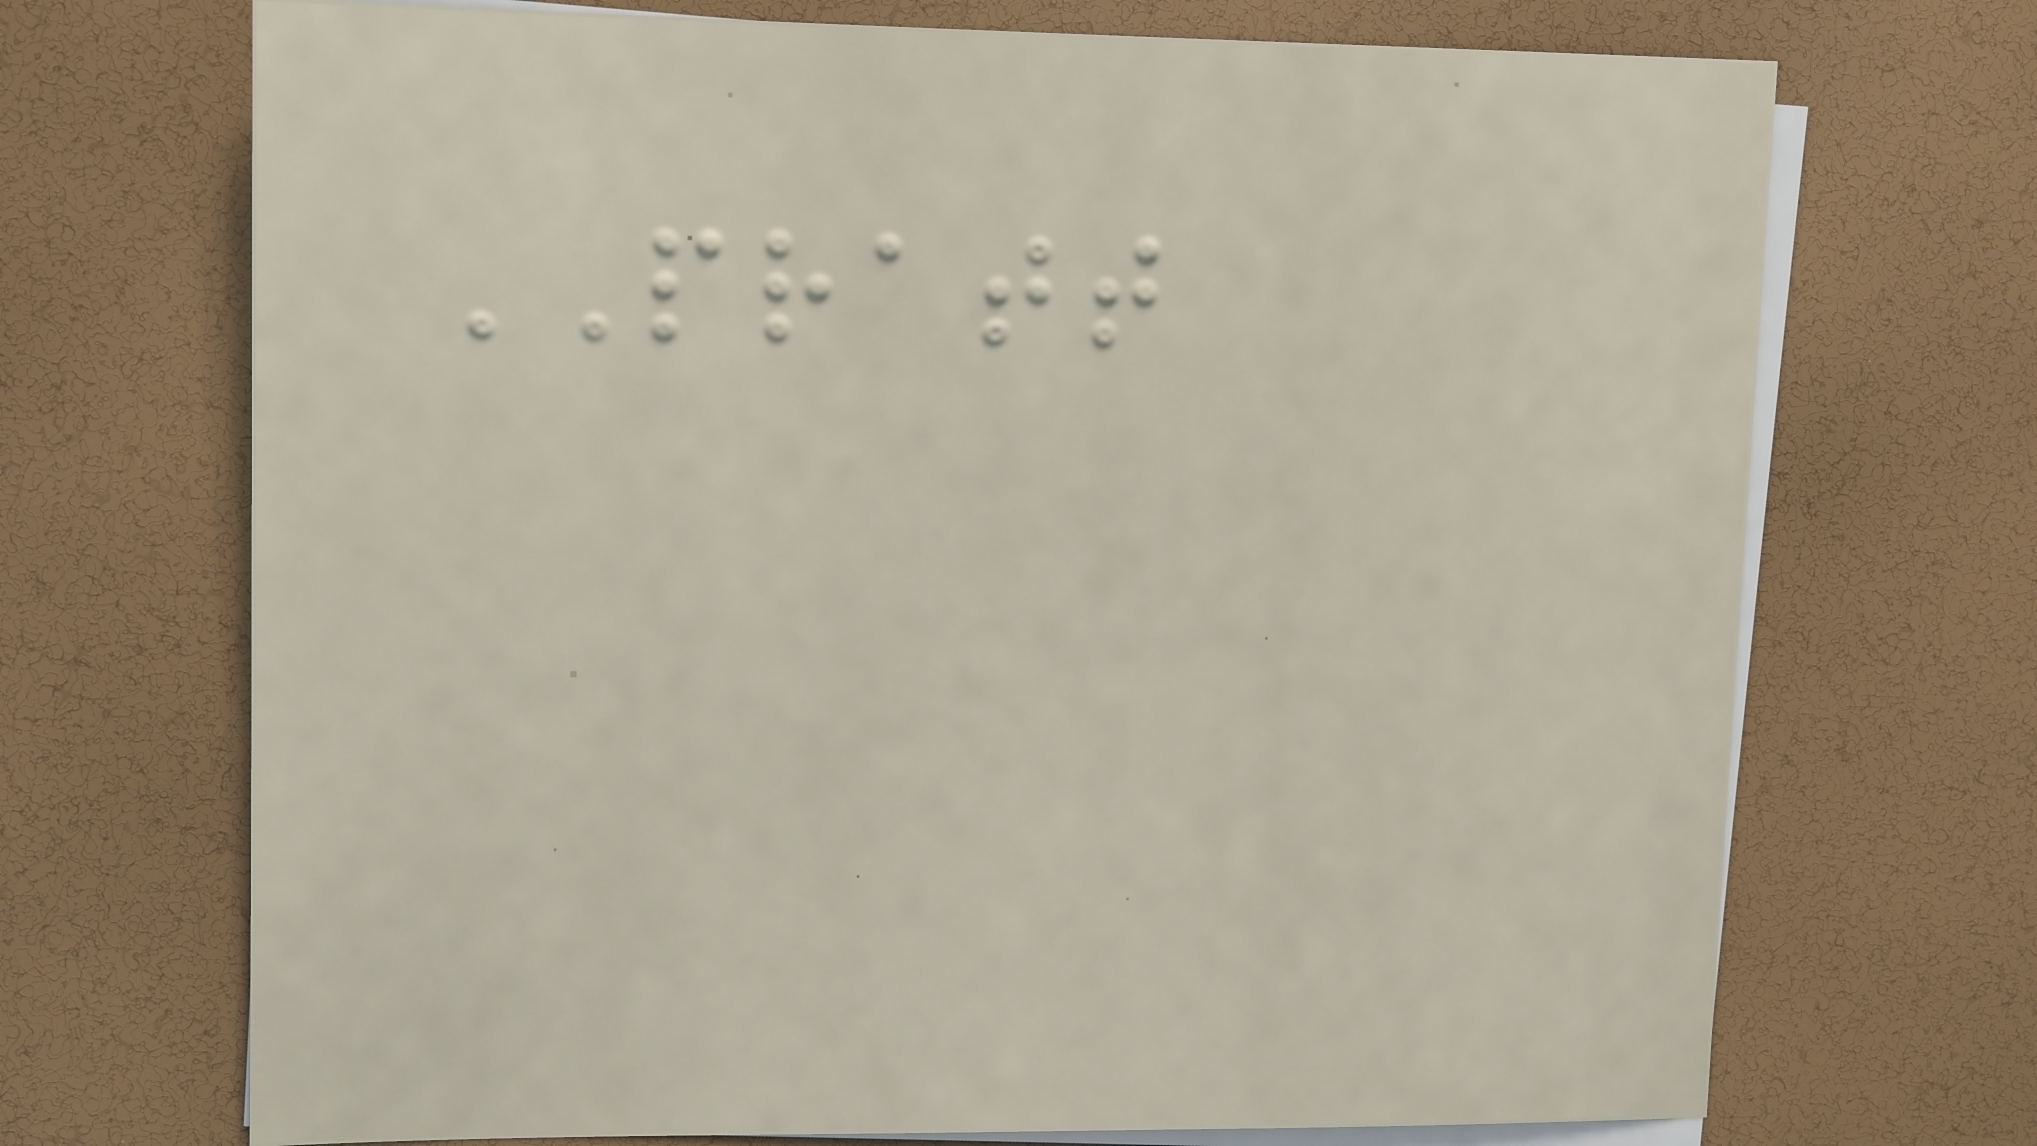PRATT
